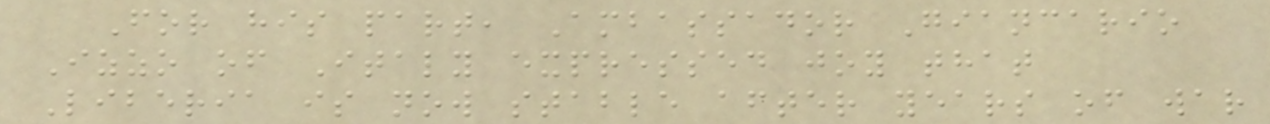For his part, Ambassador Giancario
Izzo of Italy expressed joy that
Liberia is now stable after years of war
